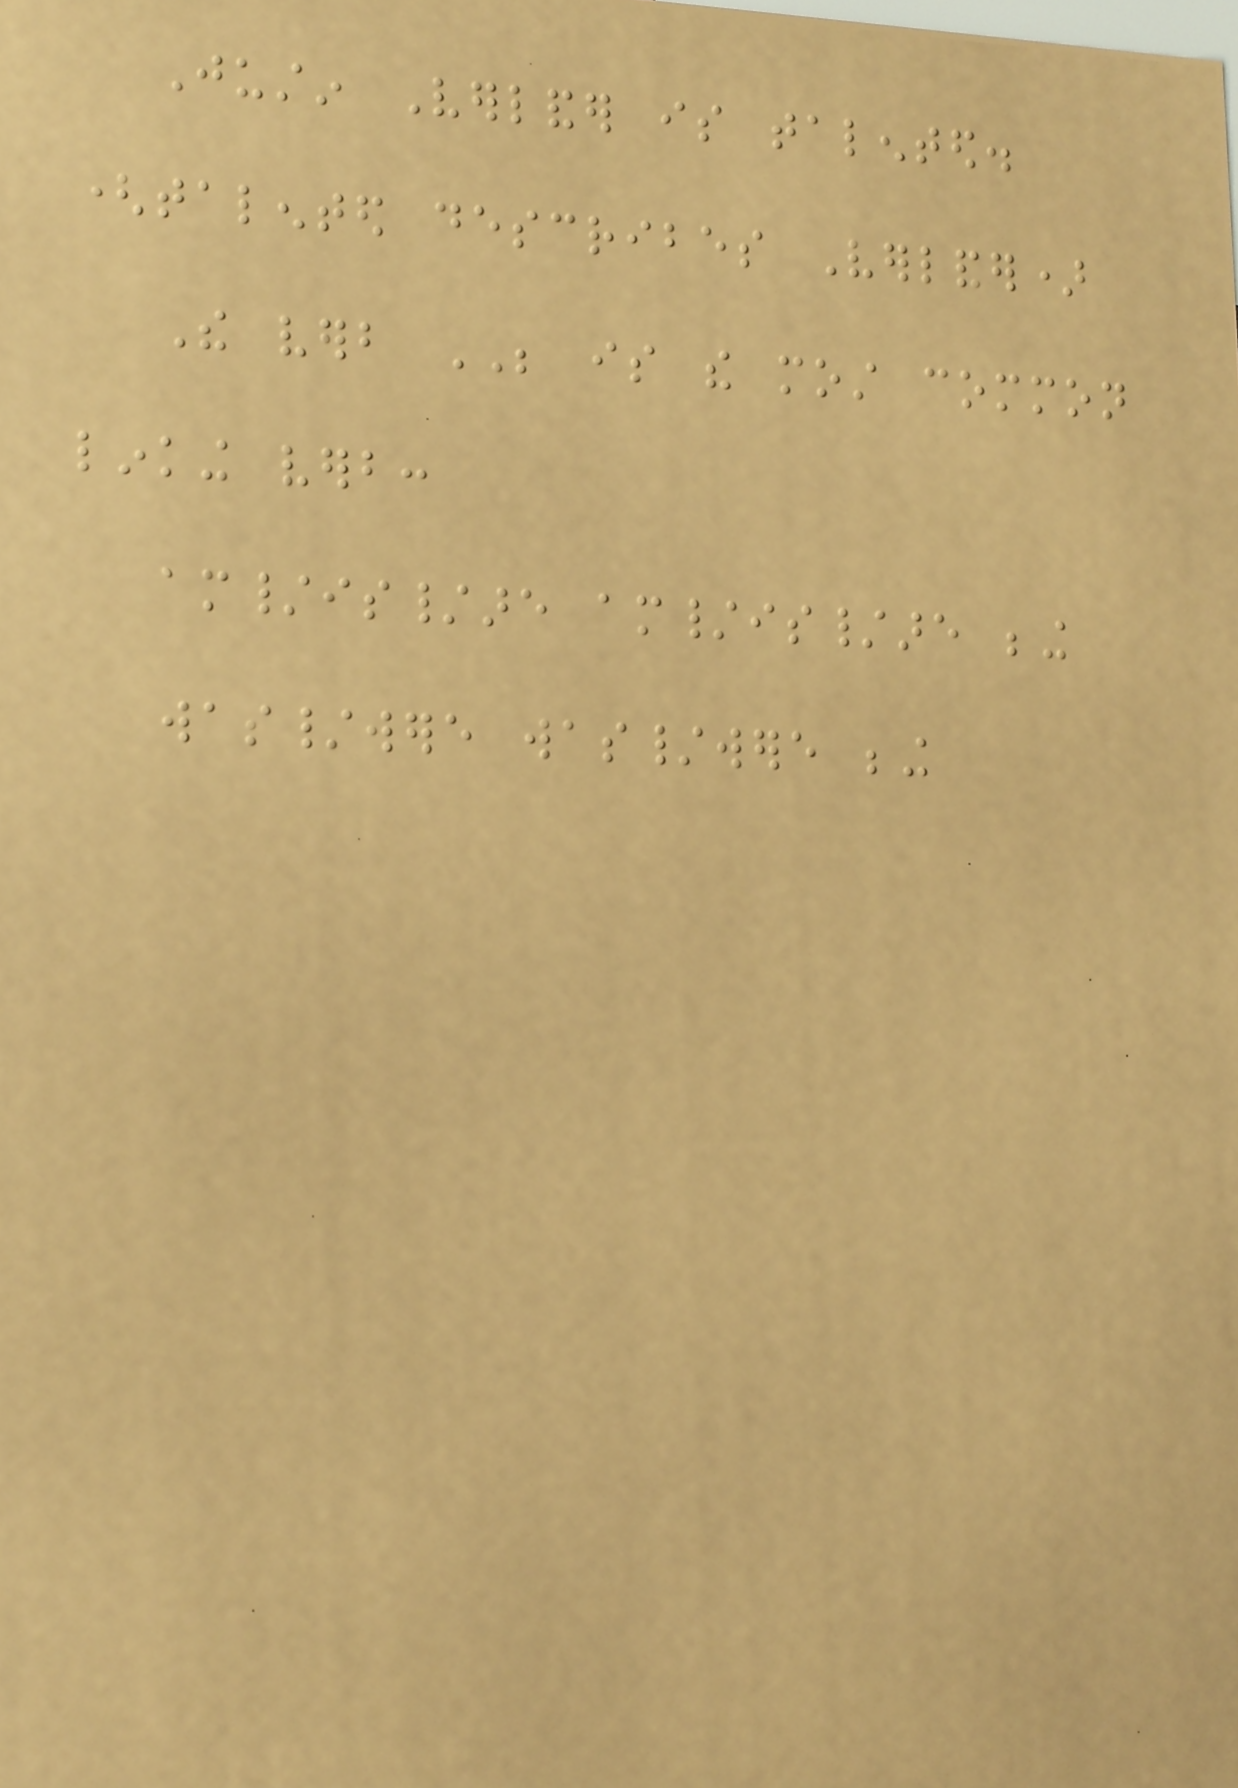Justin Verlander is talented.
(talented describes Verlander)
The verb BE is the most common
linking verb:
am/is/are am/is/are being
was/were was/were being
